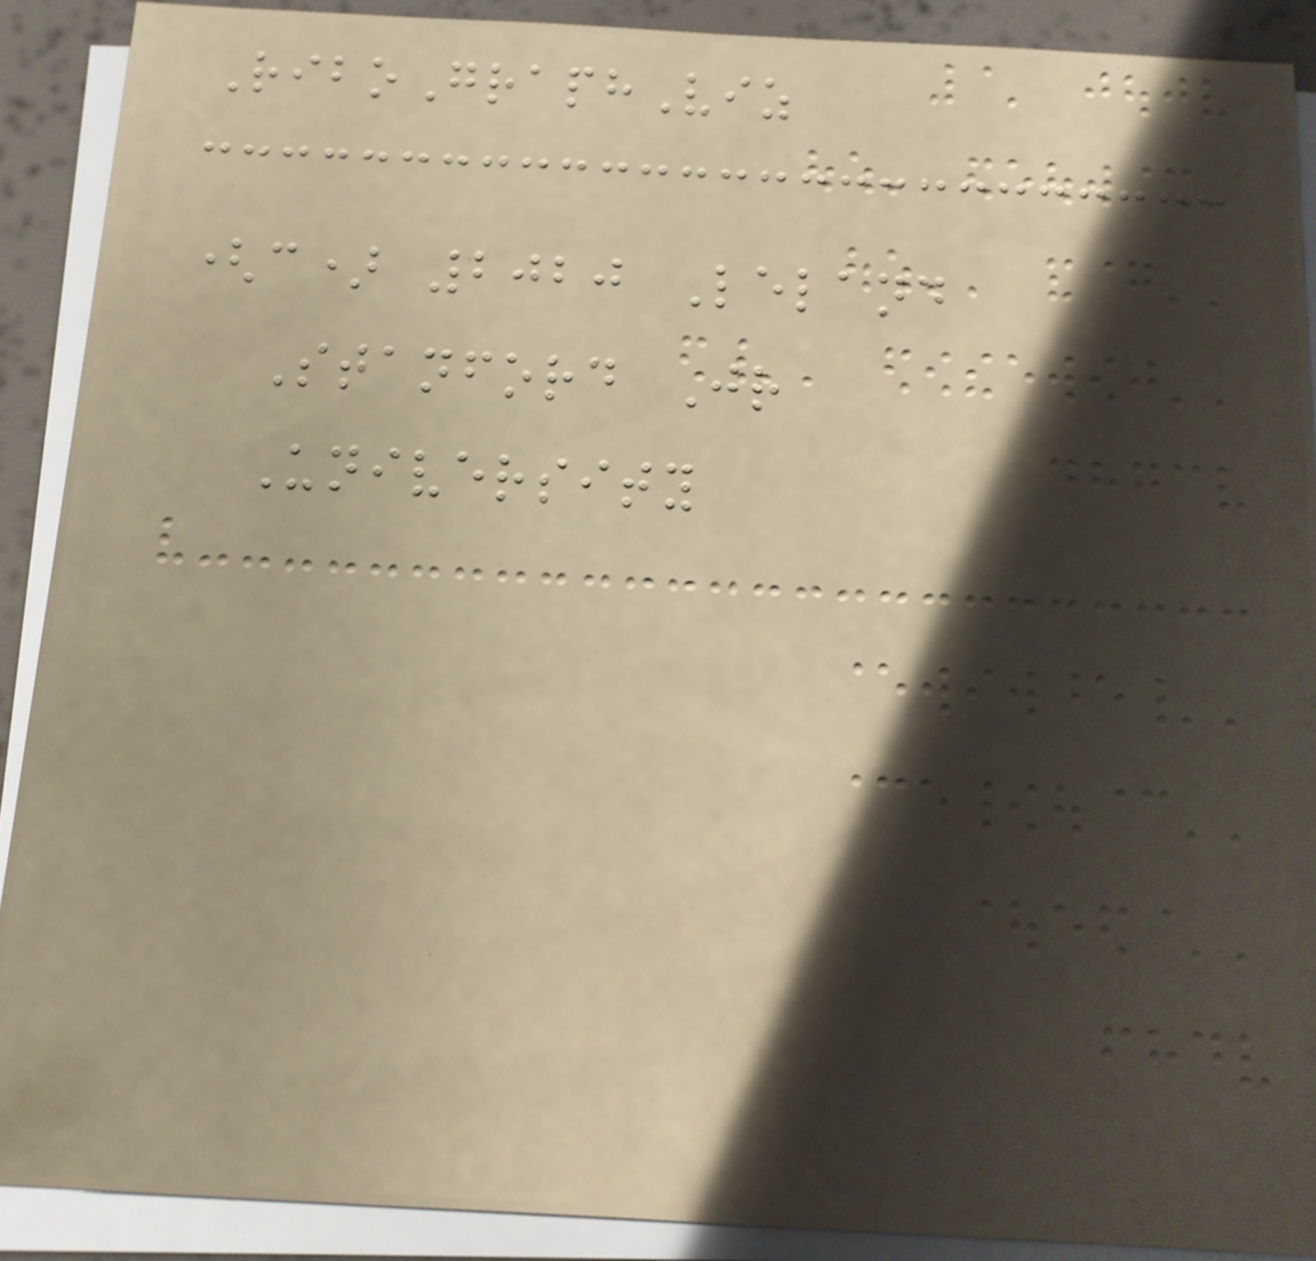RiboGraphViz
(c) 2020 Leland
Stanford Jr
University
